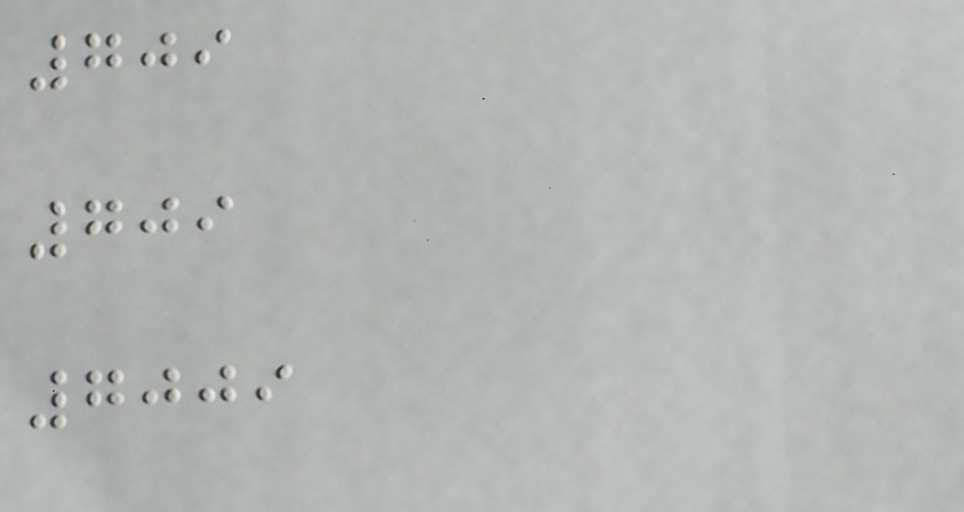709
709
7009
